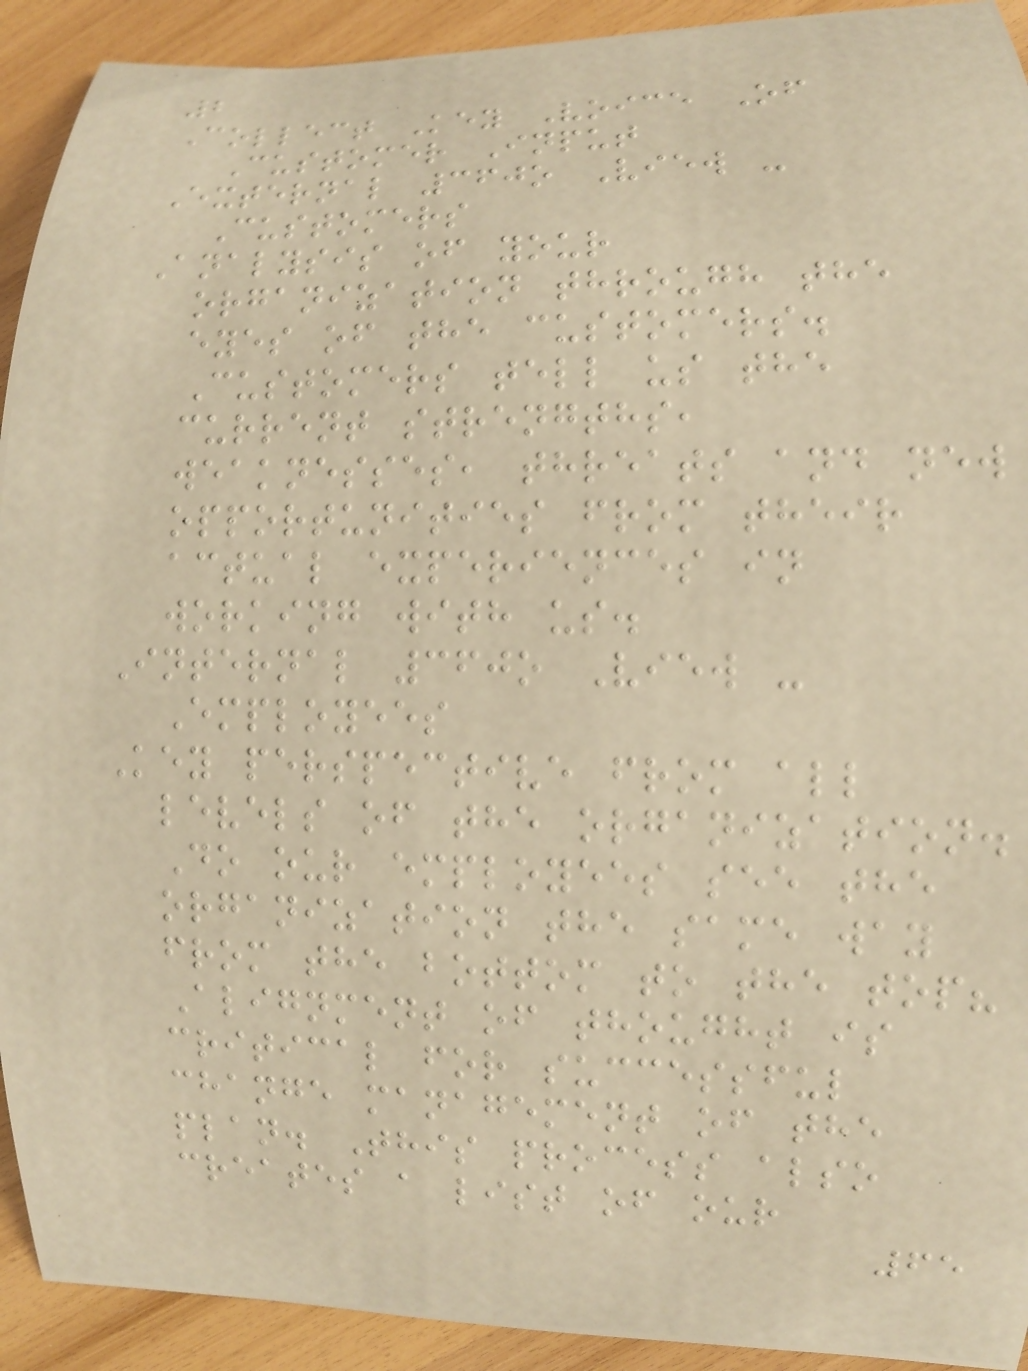2
Collect Key Voice Of
Customer Input
External 360o View -
Customers
Analysis of your
organization through the
eyes of the customers.
Customers tell us the
current strengths,
weaknesses, threats and new
opportunities from their
actual experiences in
working with us.
Internal 360o View -
Employees
Key perspective from all
levels of the organization.
Do our employees see the
organization the same way
from the bottom to the top?
Alignment of thought is
critical for successful
change management of the
plan. This process also
creates a list of our
65
